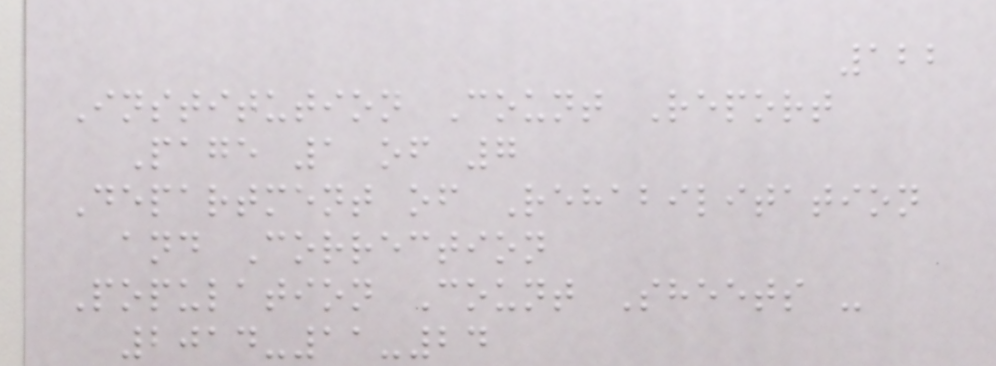122
Institution Count Report
Page 1 of 7
Department of Rehabilitation
and Correction
Population Count Sheets -
2014-11-24
